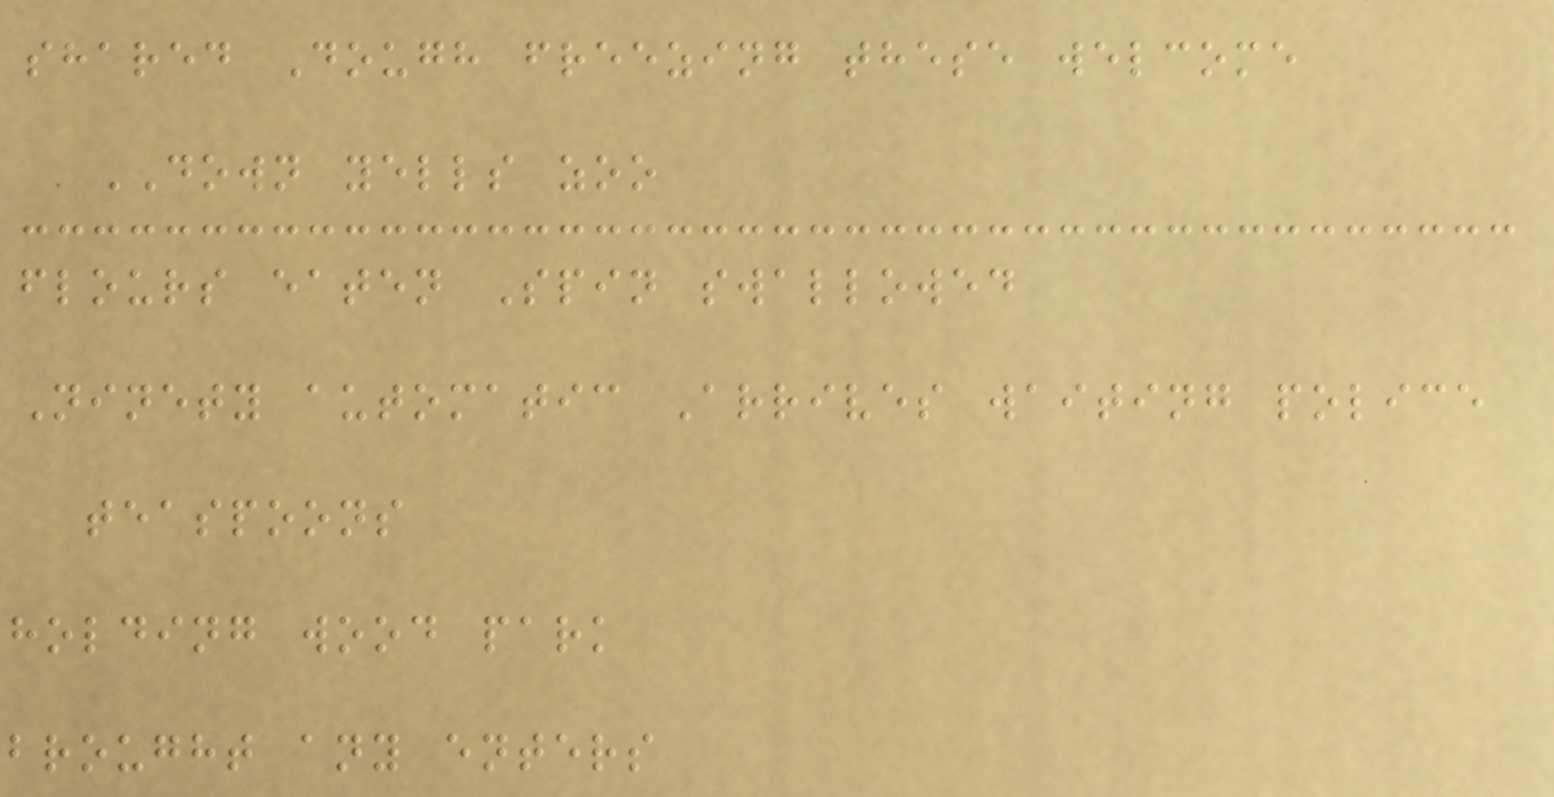shared Dough freezing these welcome
DOWN yells zoo
flours eaten Spin swallowed
Ninety automatic Arrives waiting police
teaspoons
holding wood park
brought any enters
